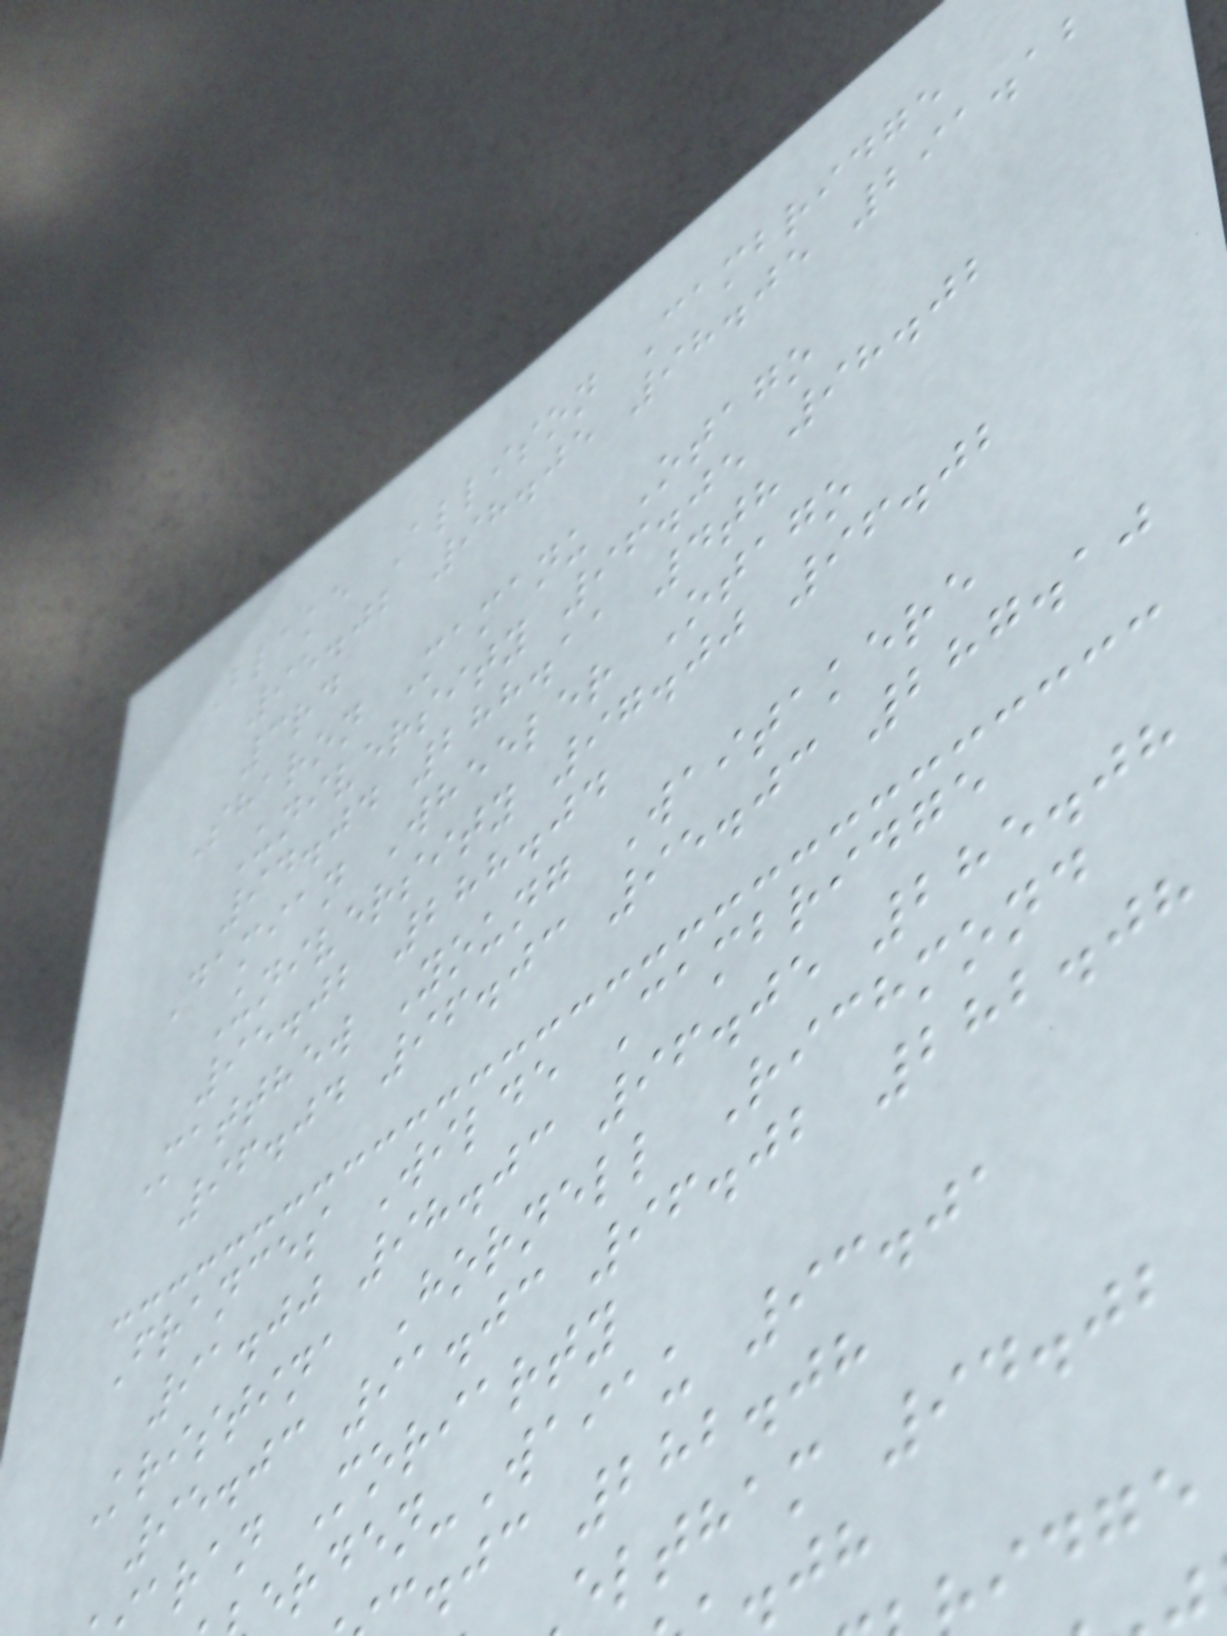Blake Allison Cambridge
95.02 98.05 98.05 291.12
3rd
Sharon Mamanu Otago
University 96.05 98.02
94.04 288.11 4th
Damian Wheeler Otago
University 97.00 96.02
95.02 288.04
Matthew Young Waitakere
96.04 96.03 95.03 287.10
Frances Wilde Cambridge
91.00 98.03 96.05 285.08
Kristina Hornell Richmond
95.03 91.03 96.02 282.08
aran Moriarty
rden-Waiau 93.01
.jc 282.08
eltham 94.02
